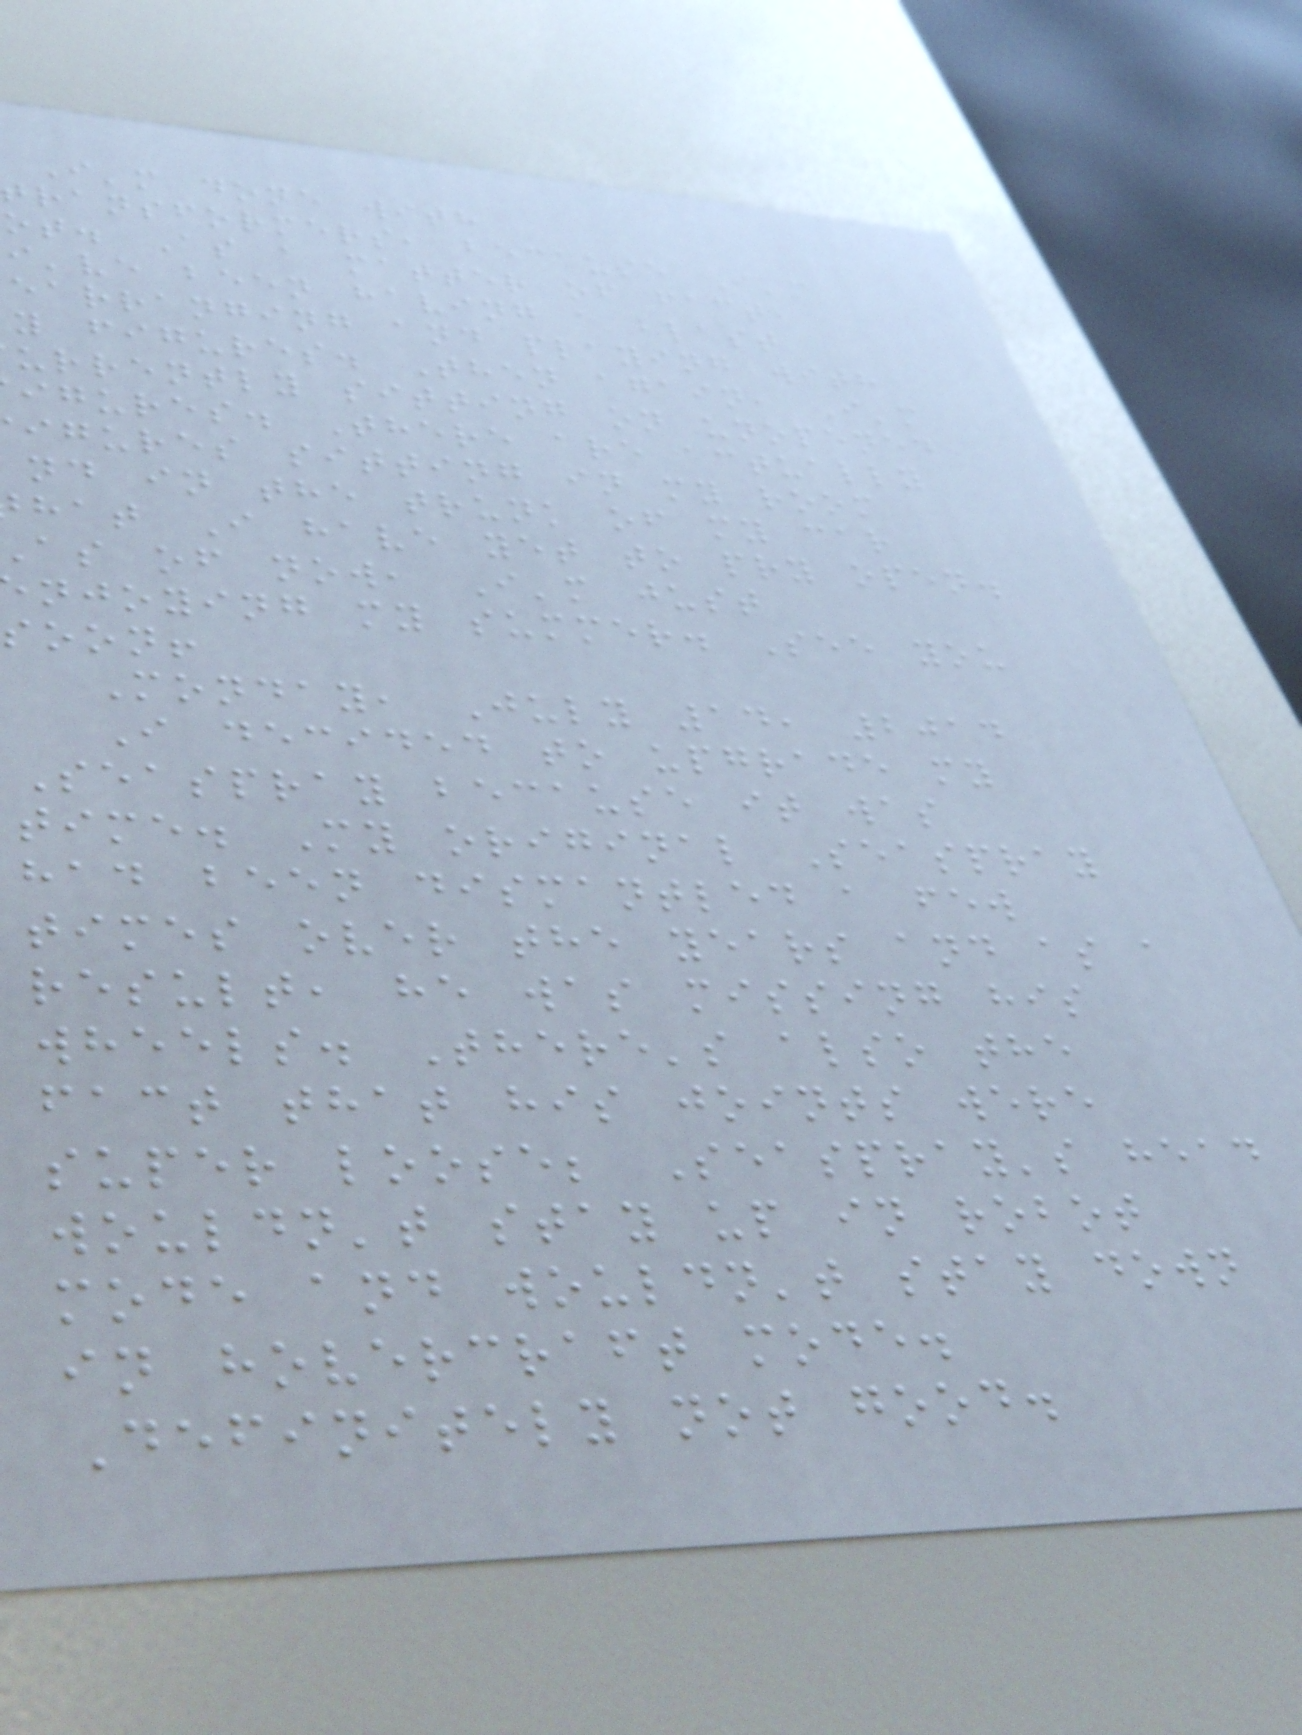I'm done with
transformers, because I'm
ot. As a matter of fact,
i've been having a blast
earranging and playing with
y figures. Then again, I'm
urrently sitting on unopened
igures. There are actually
igures sitting in my room
nd in the trunk of my car
hat I have yet to pry open.
as of now, I'm just
njoying my summer. See you
soon!
Monday, July 14, 2014
I decided to upgrade my
Seaspray because it was
time. My original Seaspray
had been dismantled a few
times over the years and as a
result, he was missing his
wheels. There's also the
fact that his joints were
super loose; Seaspray's head
wouldn't stay up in robot
mode and wouldn't stay down
in hovercraft mode.
Definitely not good.
